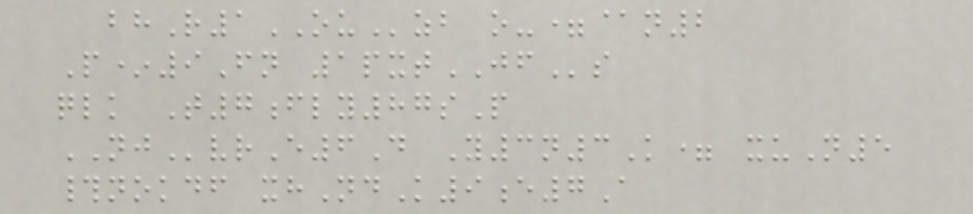bhR1OUzb o-=@n2
P*9Fn 1pxtJFs
qlk T7fly87sP
NJvrE6D Y3n3K= xuN5
#nokdf xhNdK9e7A
